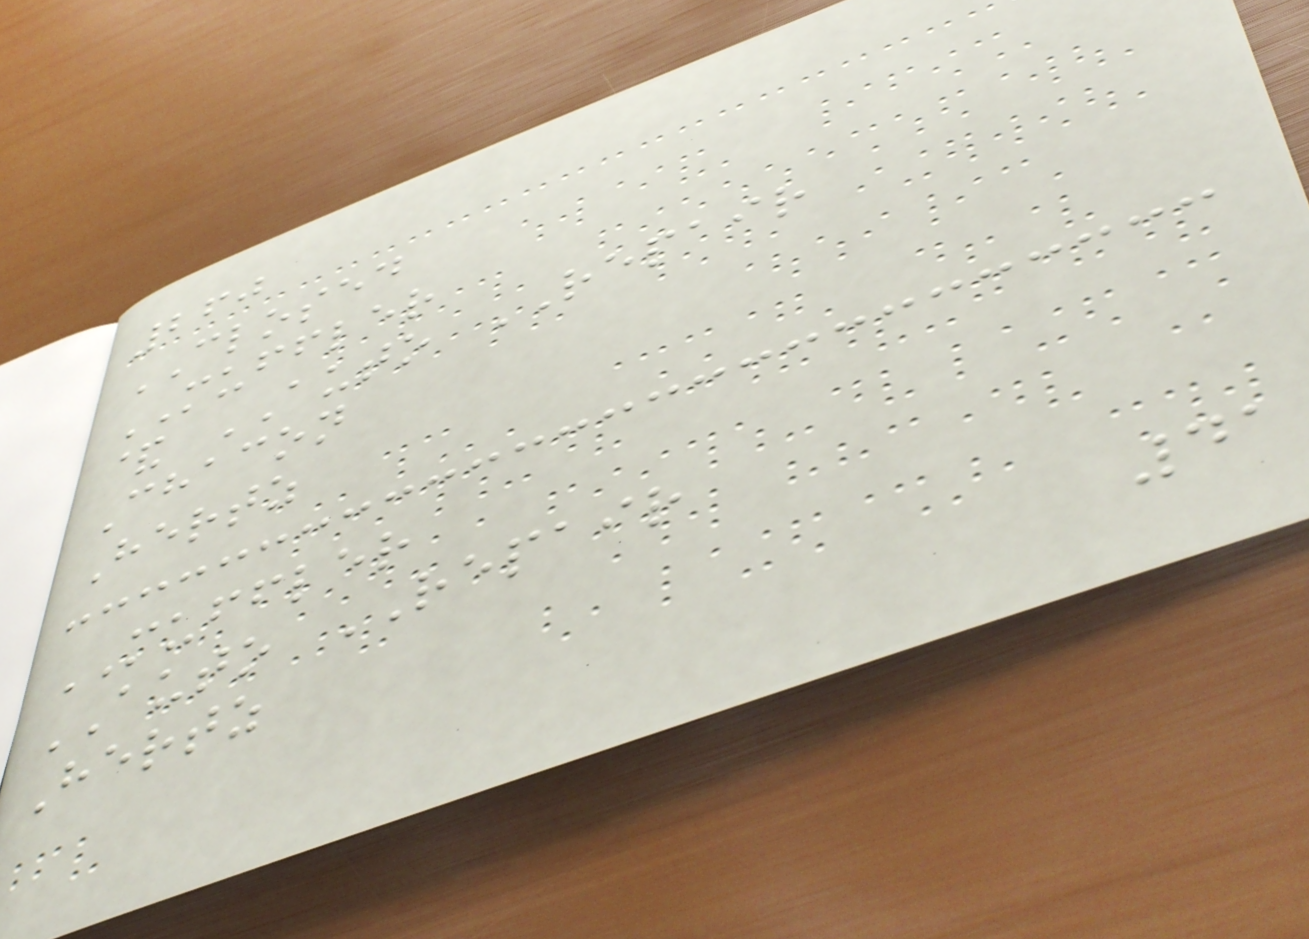260
CLOSED
MUFFLER
& AUTO REPAIR
Chacon
Hertz
MUFFLER
AUTO REPAIR
Hertz
41
